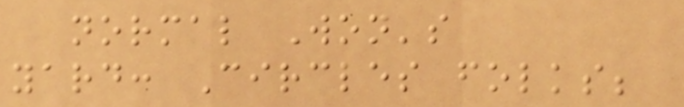normal Won's
yard: Circles folks;
